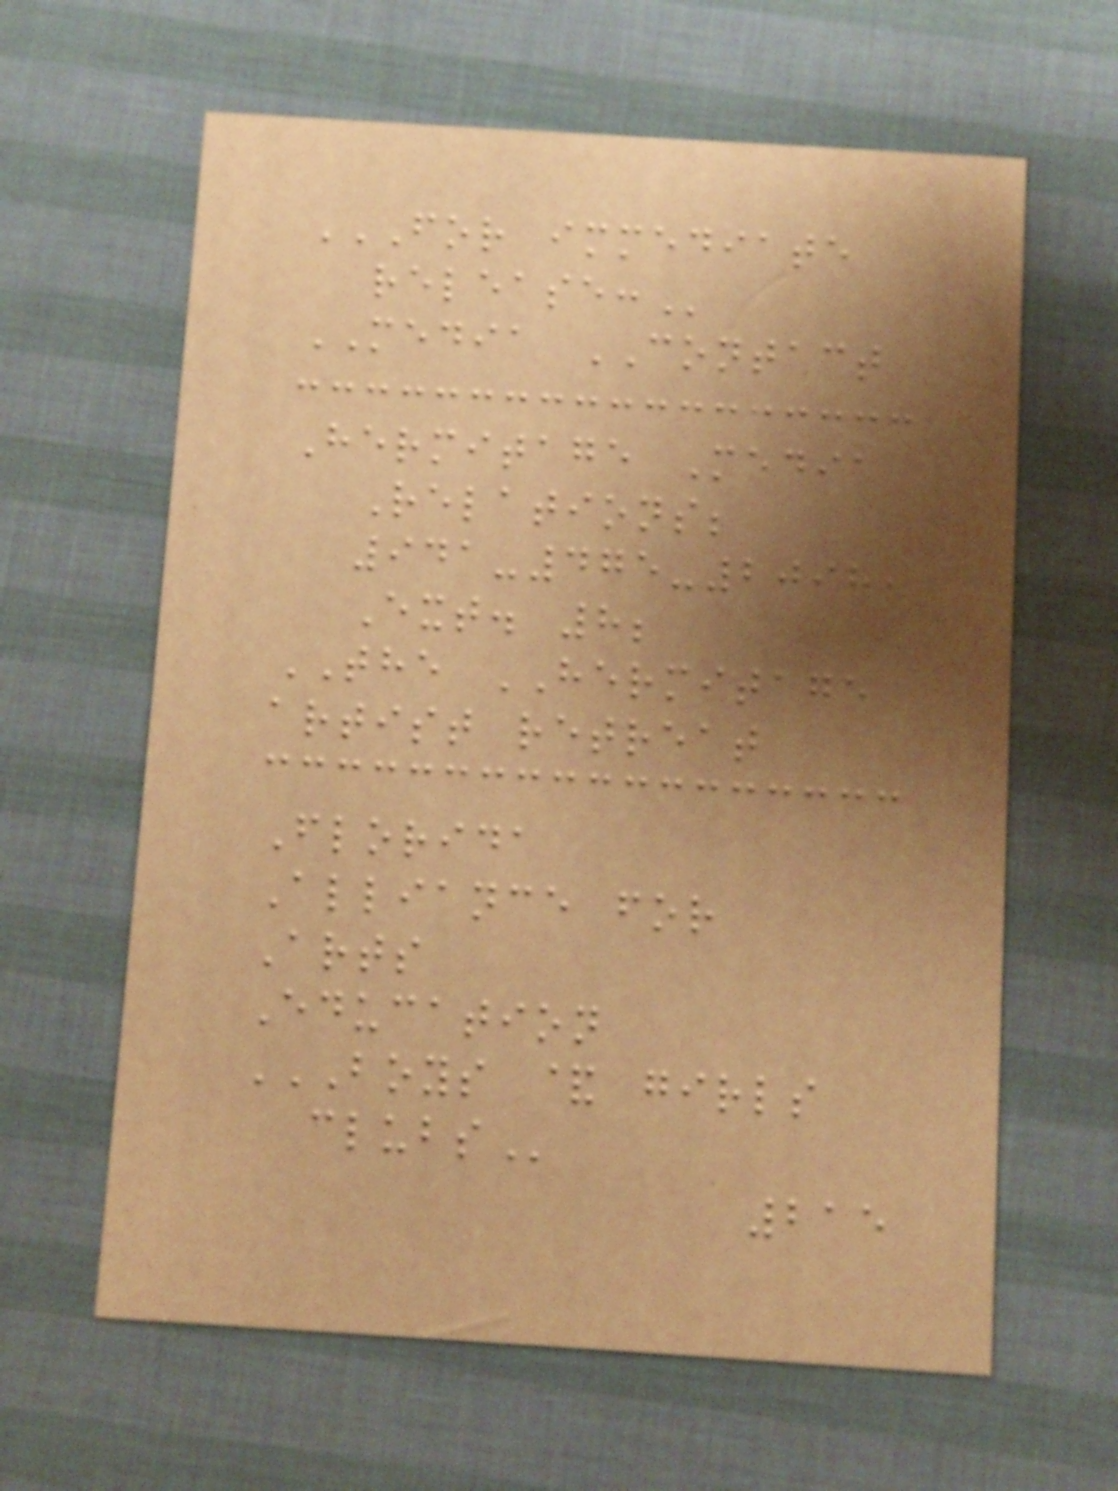FOR IMMEDIATE
RELEASE:
MEDIA CONTACT
Hermitage Media
Relations;
941-475-2098,
Ext. 8;
THE HERMITAGE
artist retreat
Florida
Alliance for
Arts
Education
BOYS & GIRLS
CLUBS
215
